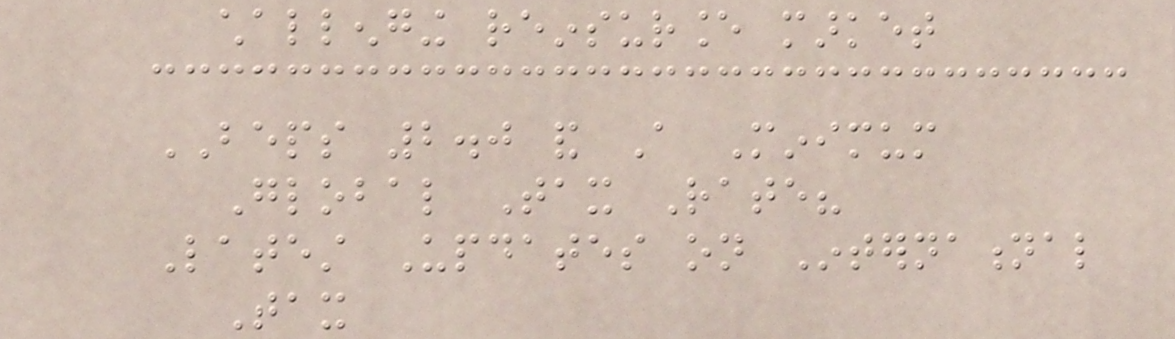challenging reinsurance market
BEPS 2.0 and A Minimum
Global Tax Rate?
Latest Updates on International
Tax
